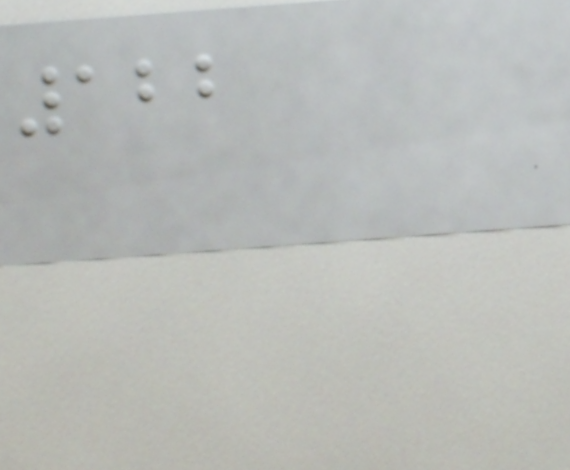122
